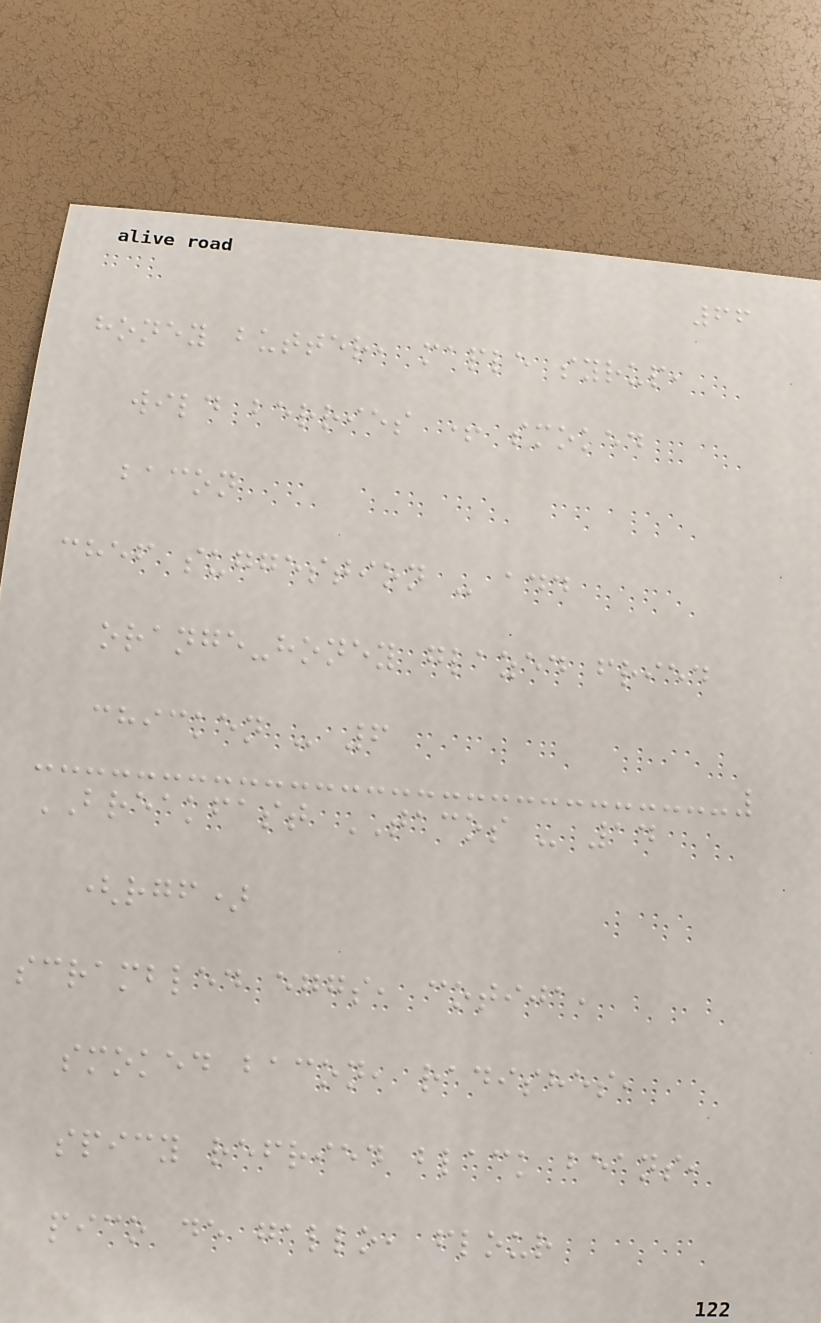66
honey butter, maple syrup,
wild berries + smoked
bacon
chef suggestion - add
orange-honey glazed fried
chicken - 6
BREAKFAST TACOS - 14
(rgf)
scrambled eggs, cotija,
smoked bacon, radishes,
spicy refried black beans,
pico de gallo, flour
